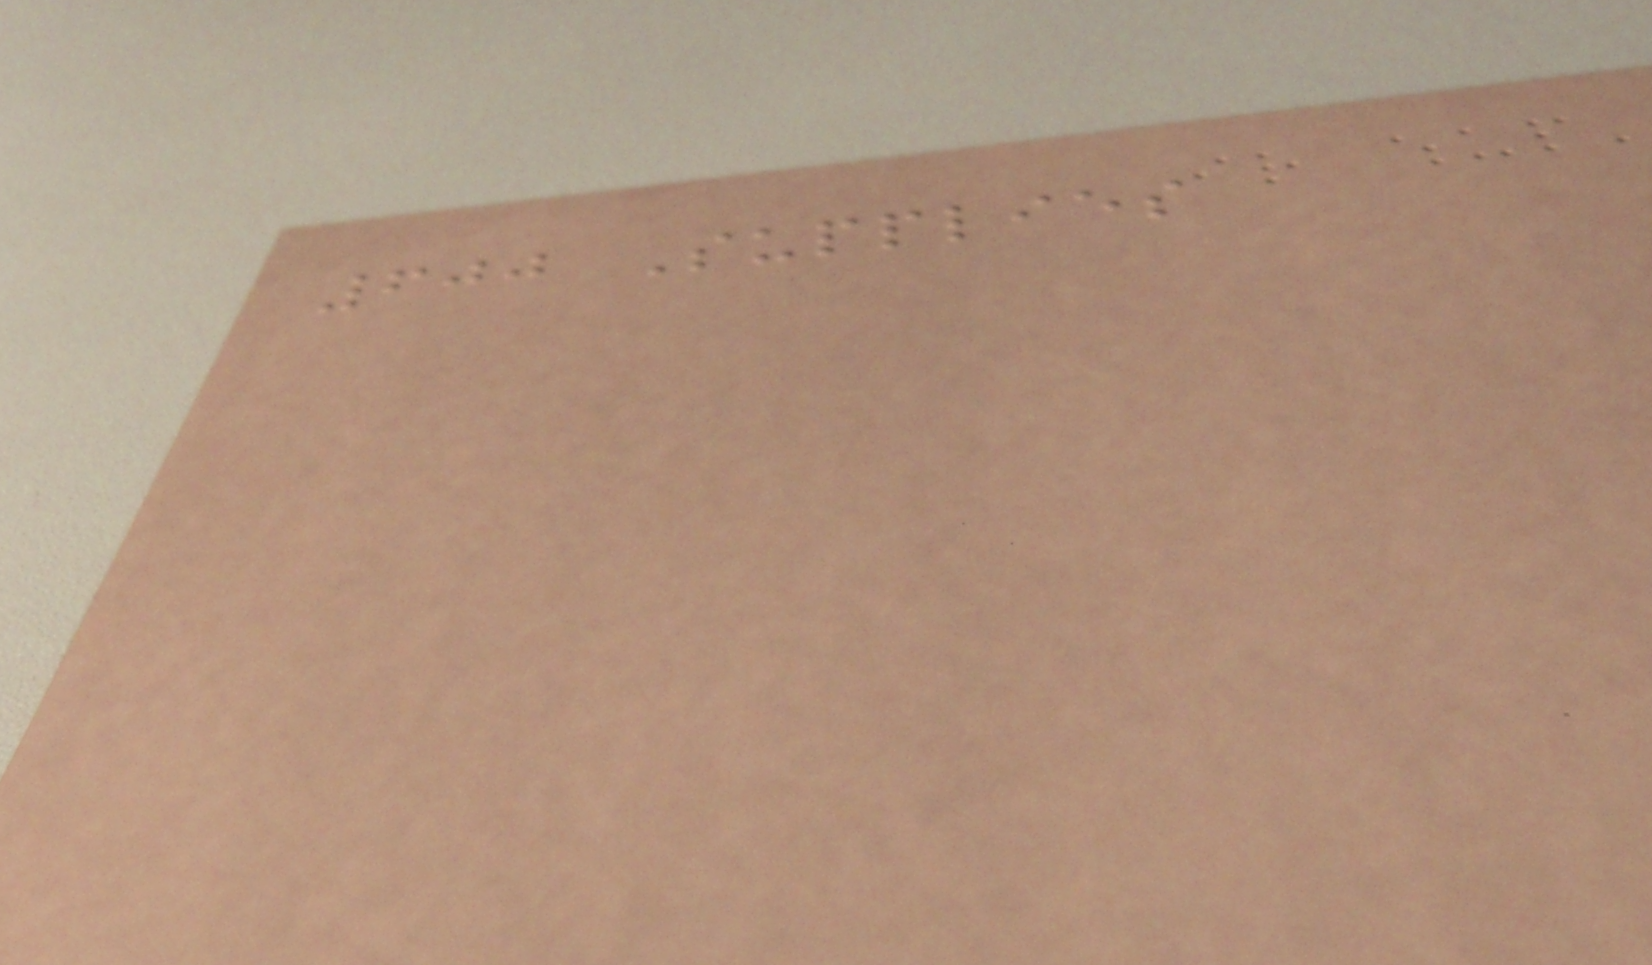600 Supplies
